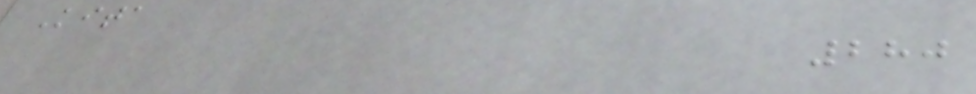Kita
280
